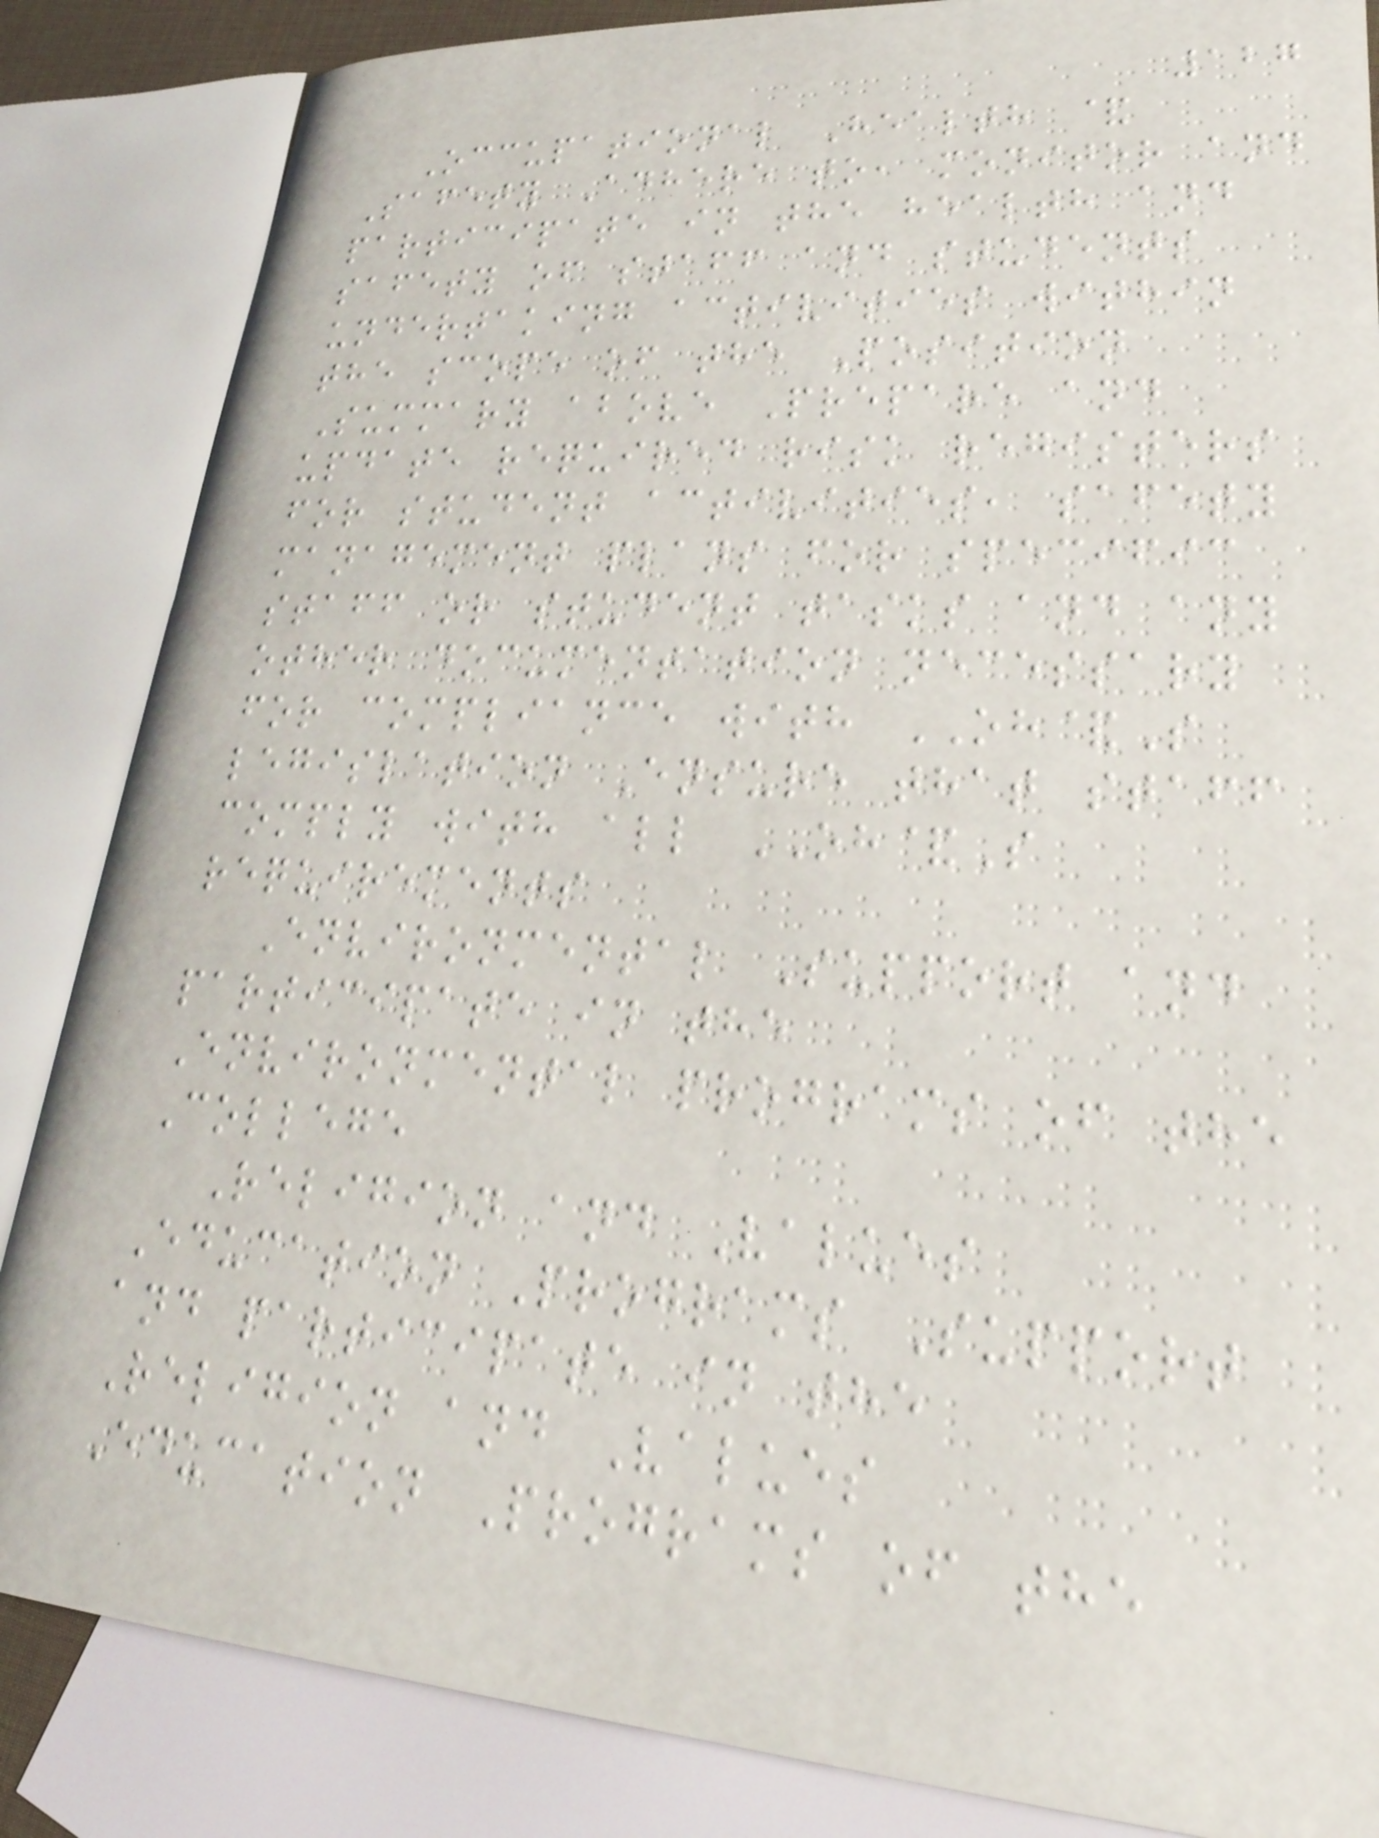127
Occupational Health &
Safety Adhere to, monitor and
participate in the health and
safety of staff and students
undertaking activities within
the scope of the Position
Summary above Prepare and
update required risk registers
for student activities, safety
management plans for specific
staff or student tasks and any
other documentation necessary
for compliance with OH&S
legislation Ensure that staff
comply with all OH&S
requirements
Environmental Support and
participate in the
Environmental programs of the
College
Religion and Values
Education Programs Support
and participate in the
Religion and Values
Education Programs of the
